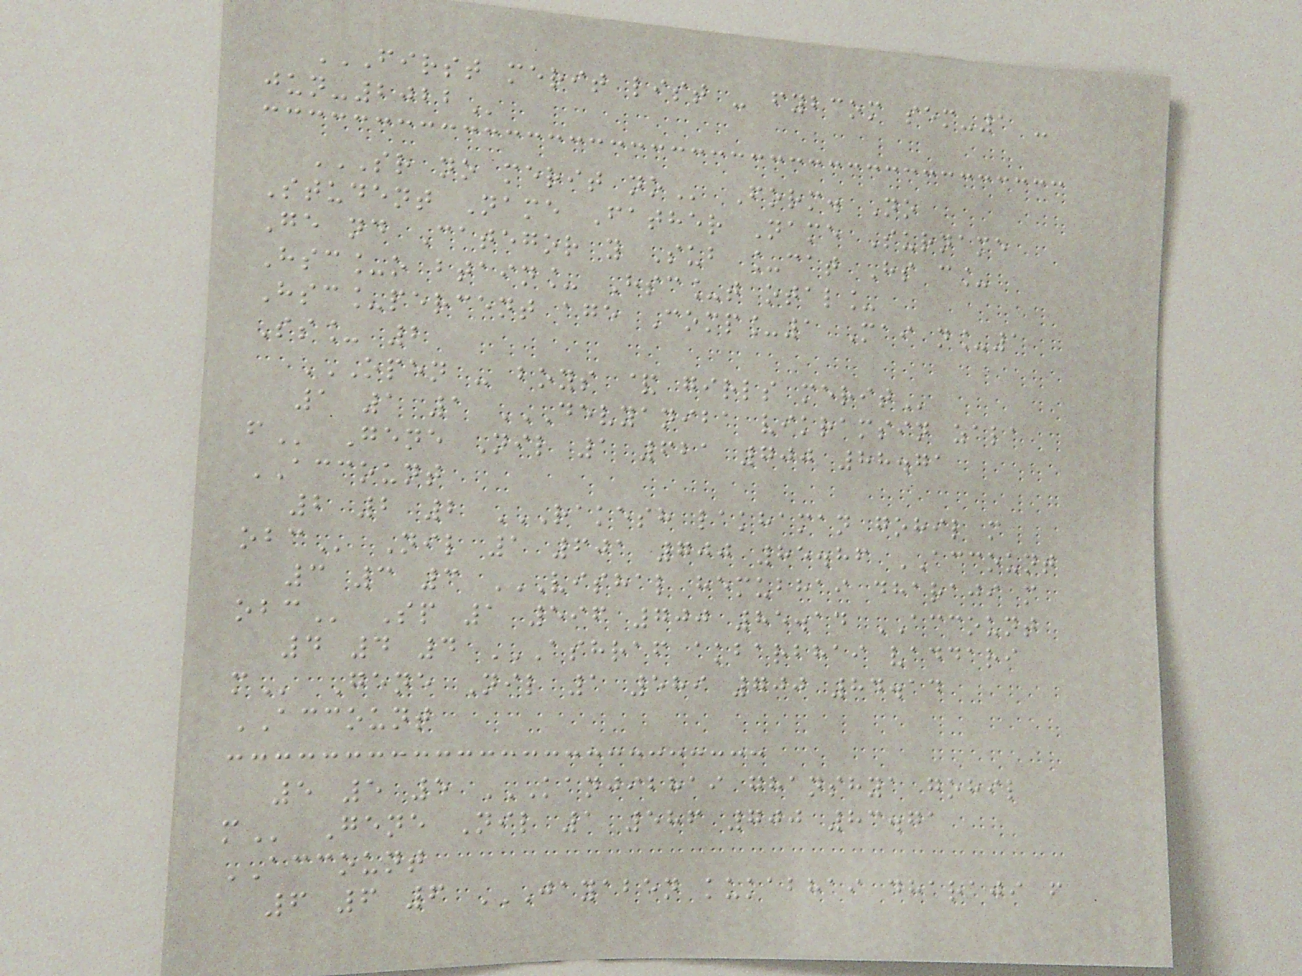FIRST MERIT LIST - FYBCOM SEM-1 -
JUN-2022
SR NO MERIT NO Form. No
Student Name Father Name Surname
Ge nd Categor y Sub _cat Hs c_
Hsc_o btain_ Hsc_t otal_
Hsc_percent age Comp_1 Mai n_1
Ss_ 2
OPEN - BOYS & GIRLS MERIT
1 1 1 DEVYANIBA VIKRAMSIN ZALA
F Gene Nil 1 621 700 88.71
ACCOUNT
2 2 2 RAKESH LAKHAMAN GOHIL M
OBC Nil 1 601 700 85.86 ACCOUNT
3 3 3 VISHAL HEMUBHAI DHARAJI M
OBC Sp 1 596 700 85.14 ACCOUNT
4 4 4 ASHRAF AKBARBHAI VADDARI
M Gene Nil 1 589 700 84.14
ACCOUNT
5 5 5 KANJIBHAI GHANSHYA GOHIL
M Gene Nil 1 586 700 83.71
ACCOUNT
6 6 6 JAYABEN KUKABHAI DHARAJI F
